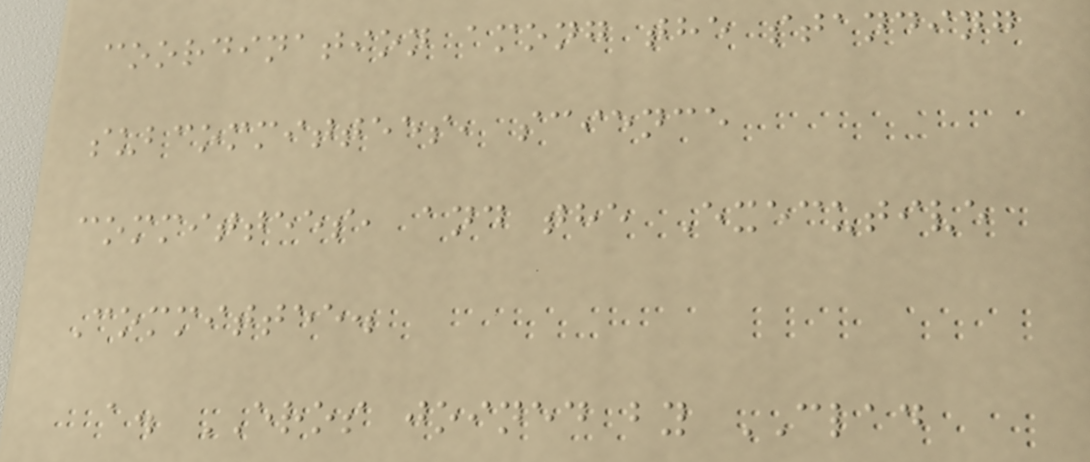coordination among the standing
subcommittees, science
committees, and the Executive
Committee.
a. EROS joined by CLAD
